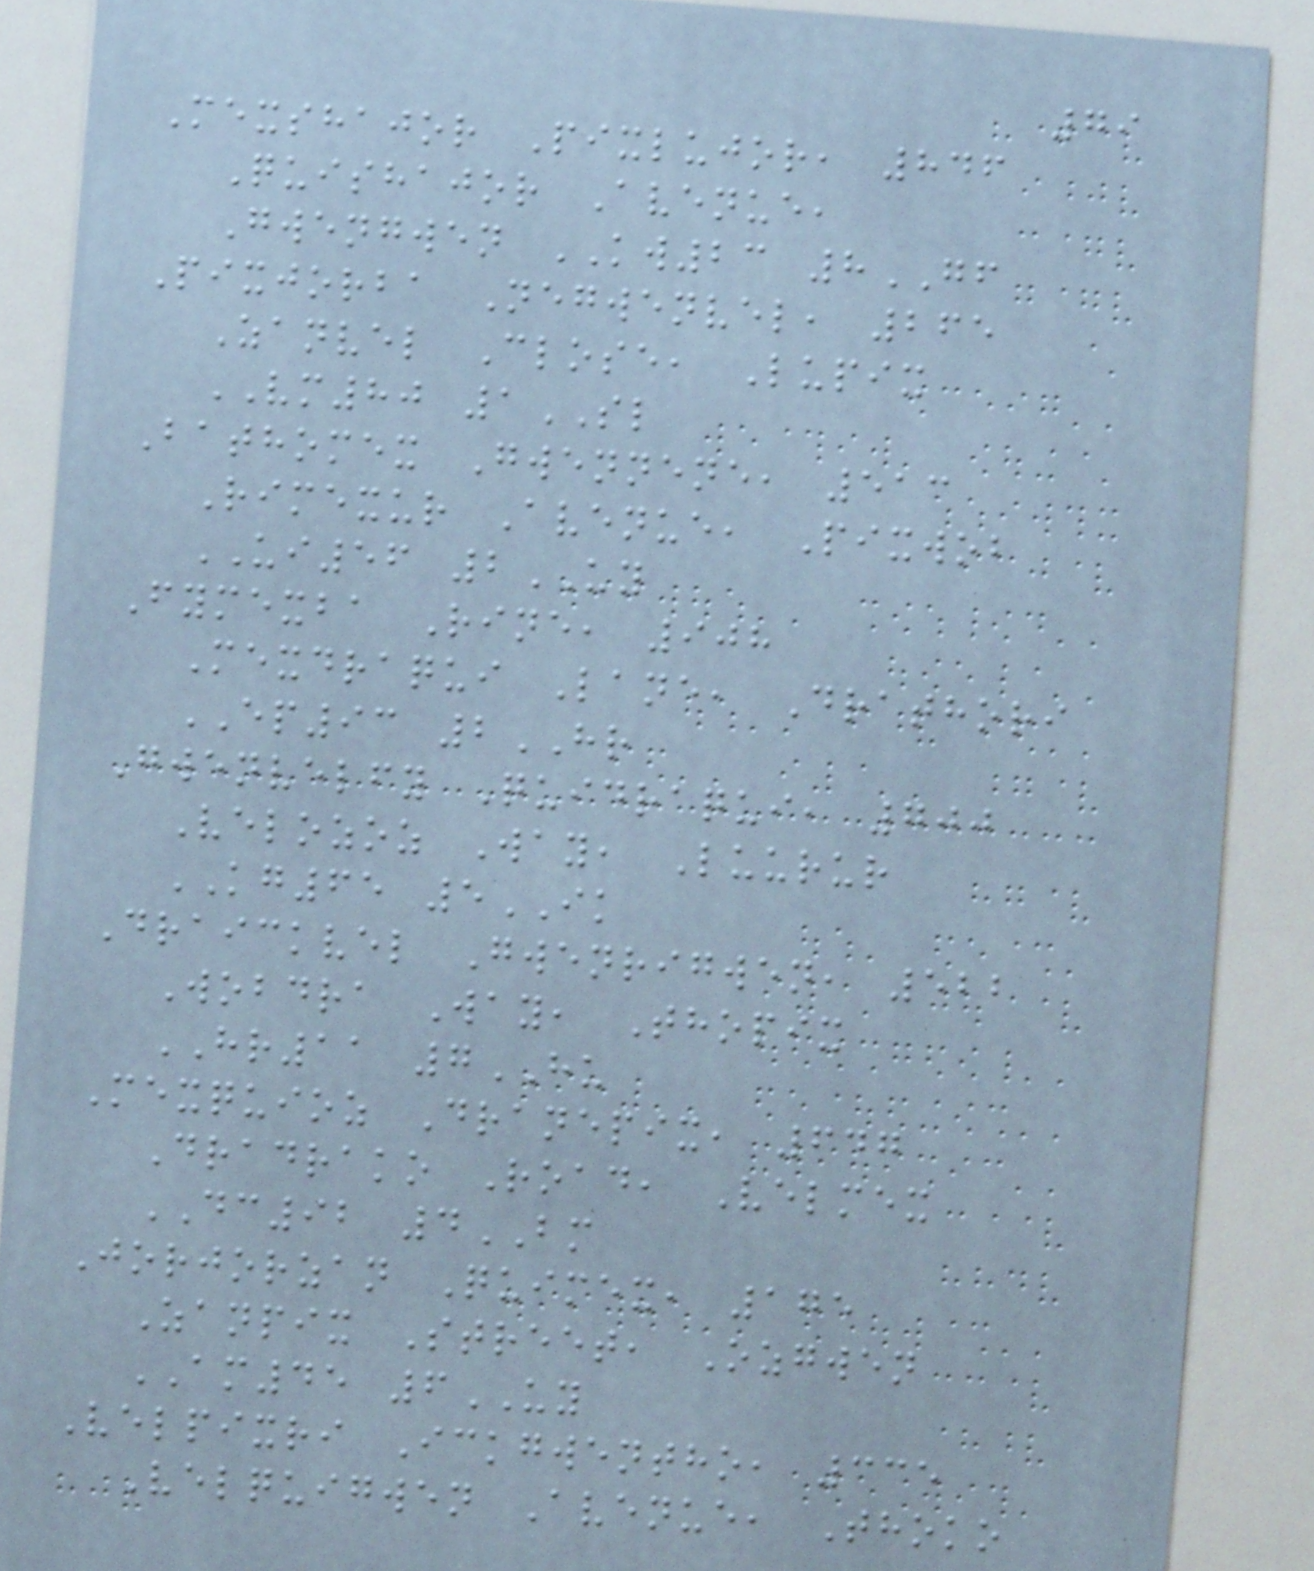79
Mexshajor Pixlujor, 846
Quishajor Avenue,
Gwengwen KW23 8GF
Pixjorba Negwenvel, 265
Zanvel Close, Lupix
VM80 1SL
Bathomex Gwennene, 513
Rimexur Avenue, Pixwob
UI56 2UY
Fymexba Rine, 908
Mexdraqui Lane, Drathori
EP93 2HR
Gwenvelfy Quidraqui, 700
Velozoz Way, Luurur
KG65 5IK
Draickvel Gwenrigwen, 522
Wobdra Way, Thopix
HR11 7HU
Mexquioz Dranepix, 647
Dradrako Road, Velmex
DC92 4BM
Jorjorzan Quimex, 175
Zanpix Street, Ozgwen
AM45 6UY
Velpixri Ickgwentho, 335
Velquigwen Avenue, Thoko
